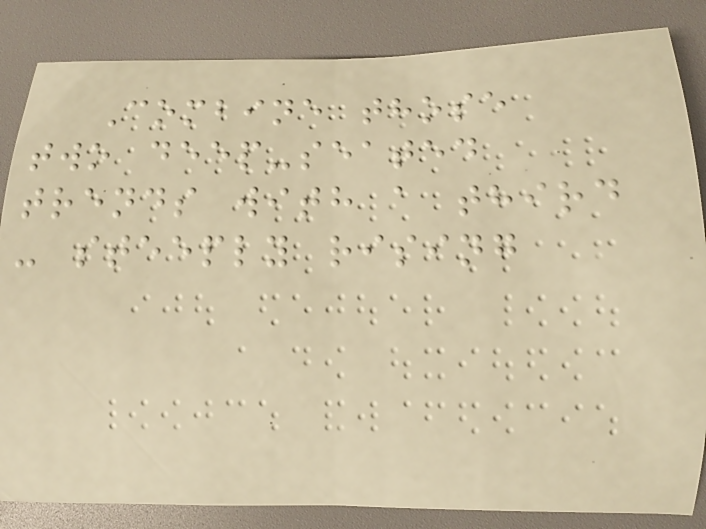Combine those
two deep-seated
trends with a third
- steeply rising
